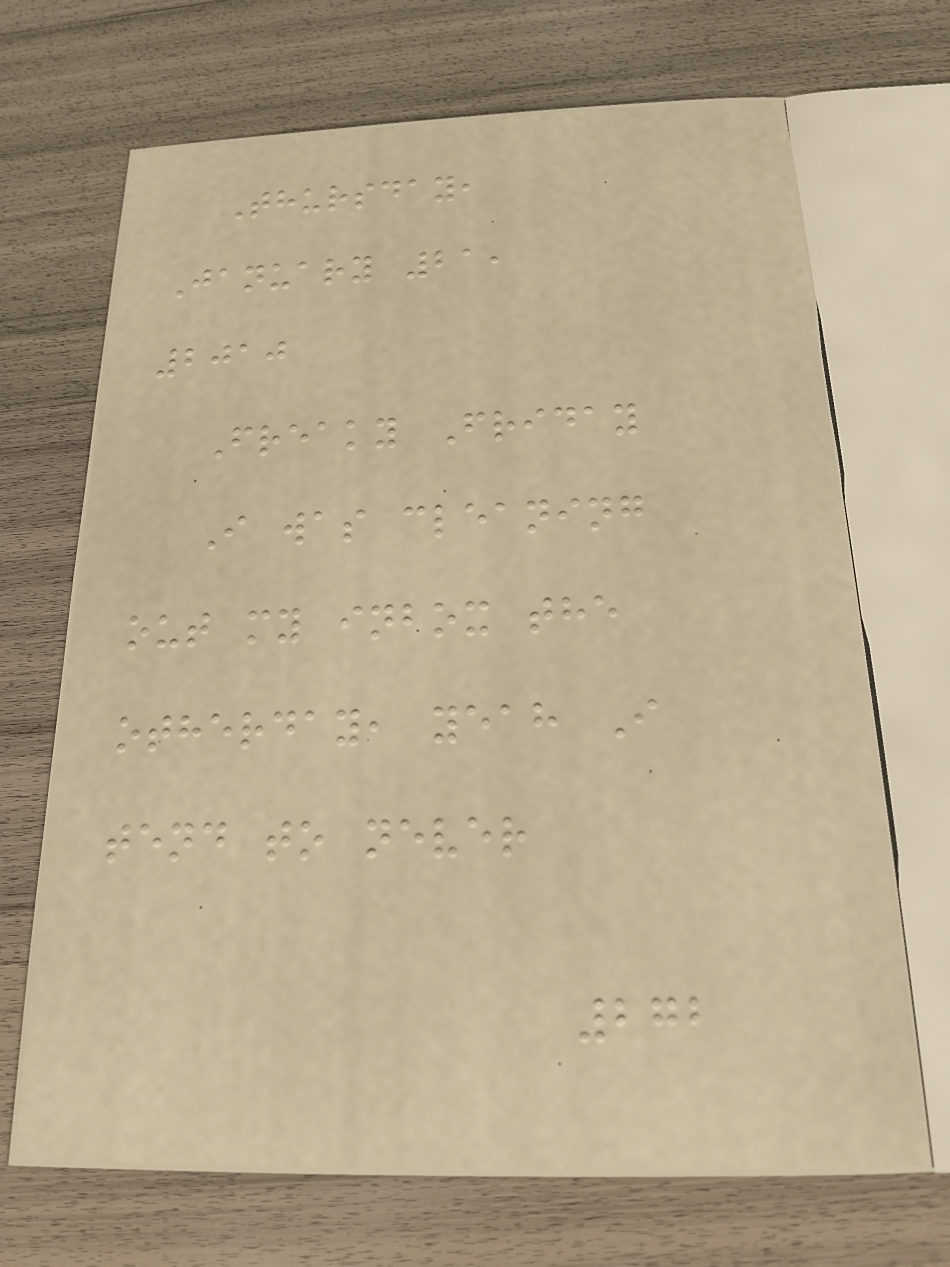Thursday,
January 21,
2010
Freaky Friday
I was cleaning
out my inbox the
otherday, yeah I
tend to never
272
